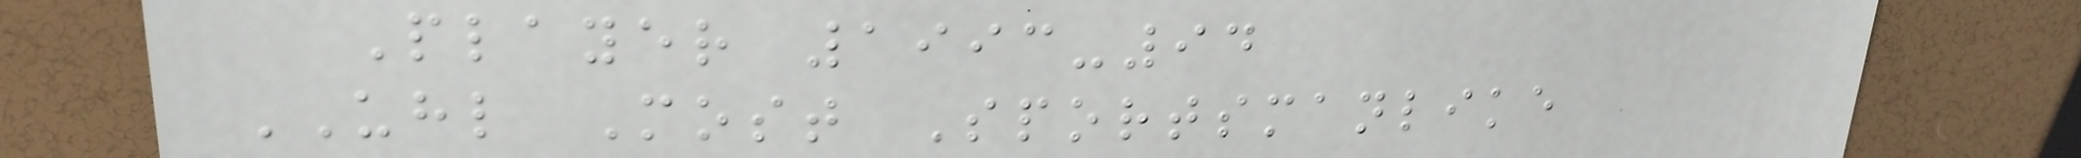Player 1993-94
UHL Most Sportsmanlike
